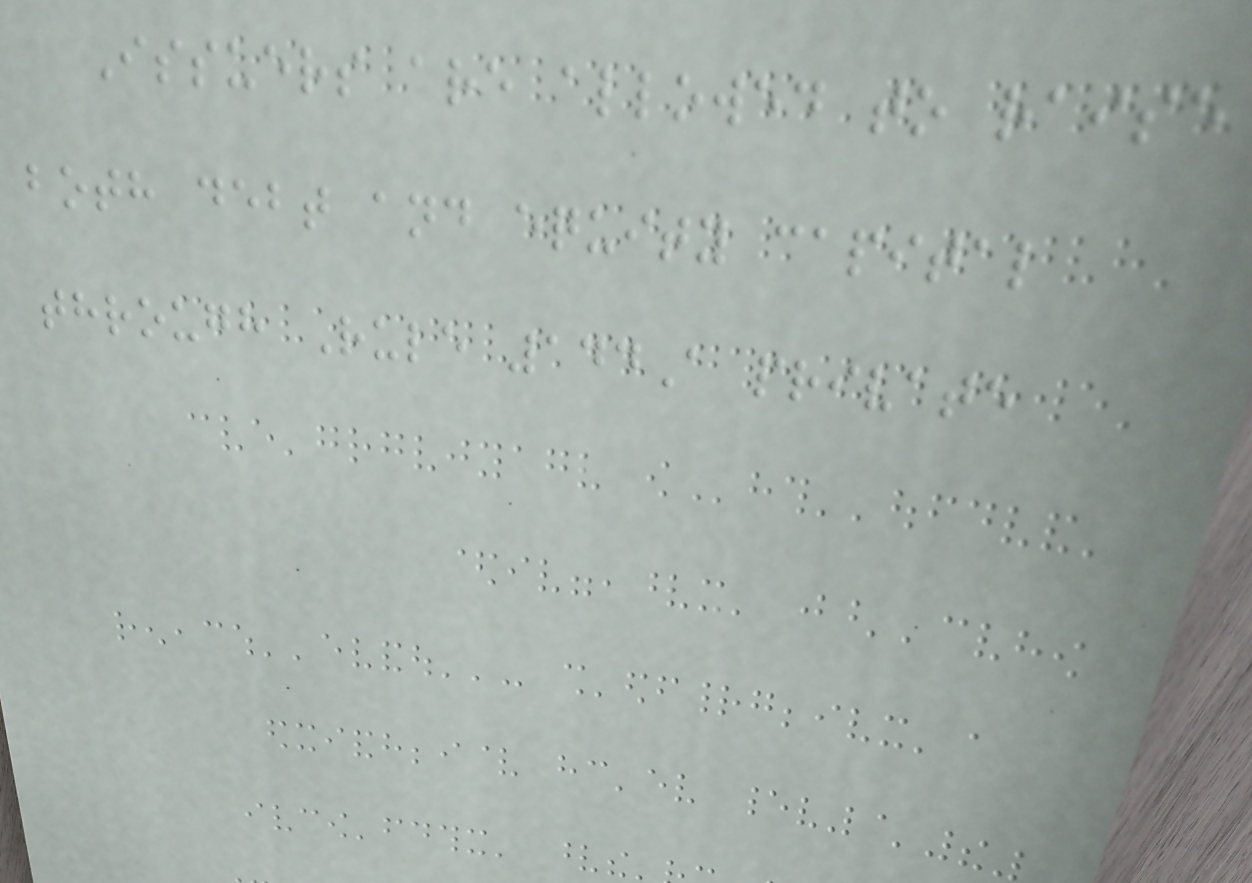Issuers are allowed to raise
both debt and equity capital
through Rule 144A private
